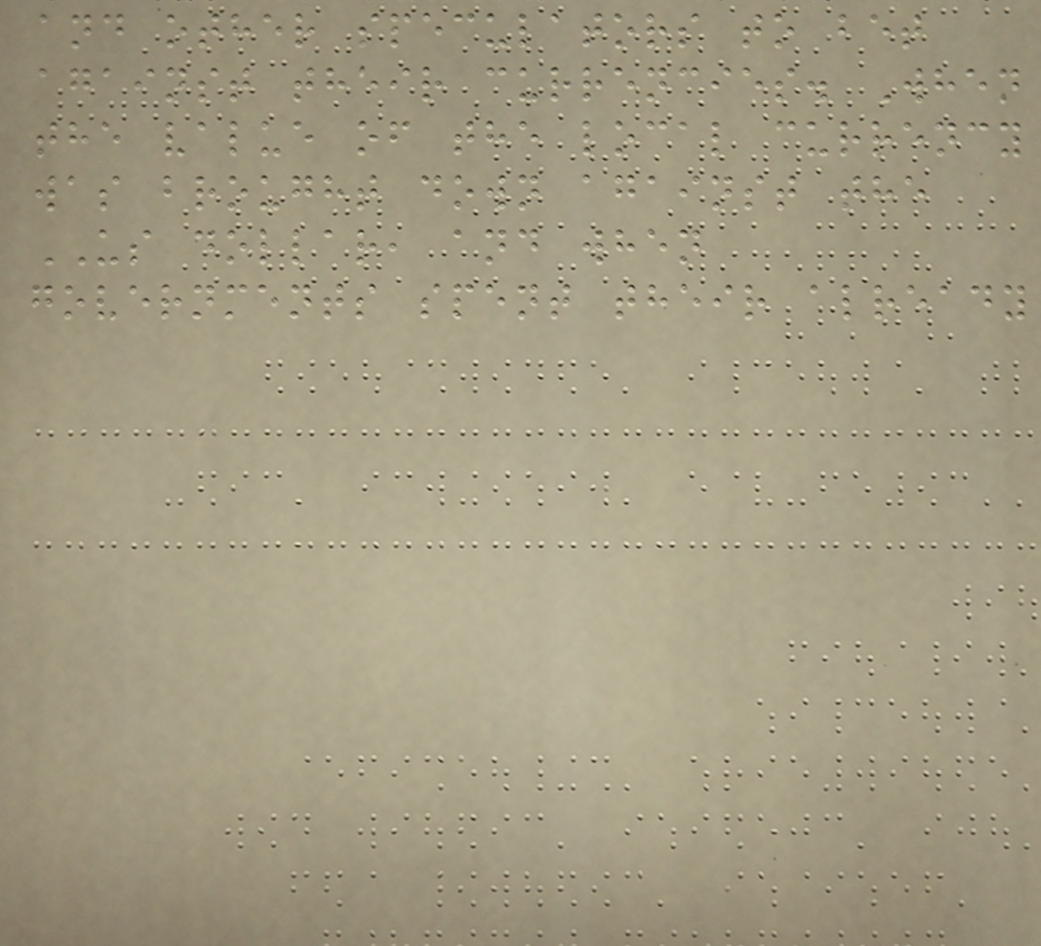and other speculators to bet
against their currencies. When
the value of the local currency
was brought down against the
US dollar, and when
governments spent their already
